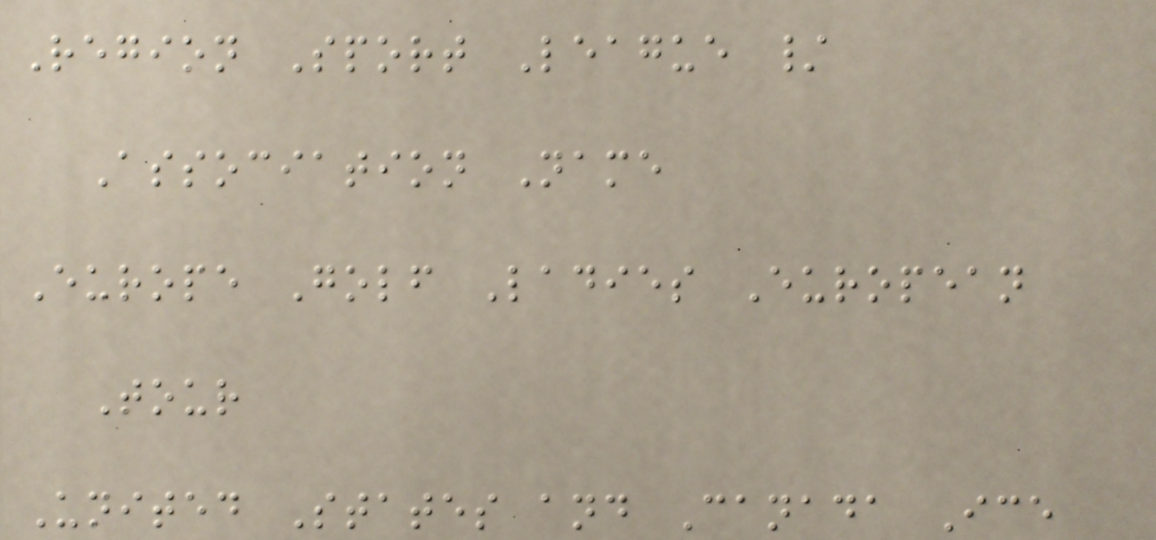Region Sport League /
Association Name
Europe Golf Ladies European
Tour
United States and Canada Ice
